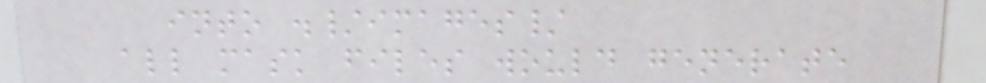into ./images/
all mask files would generate
